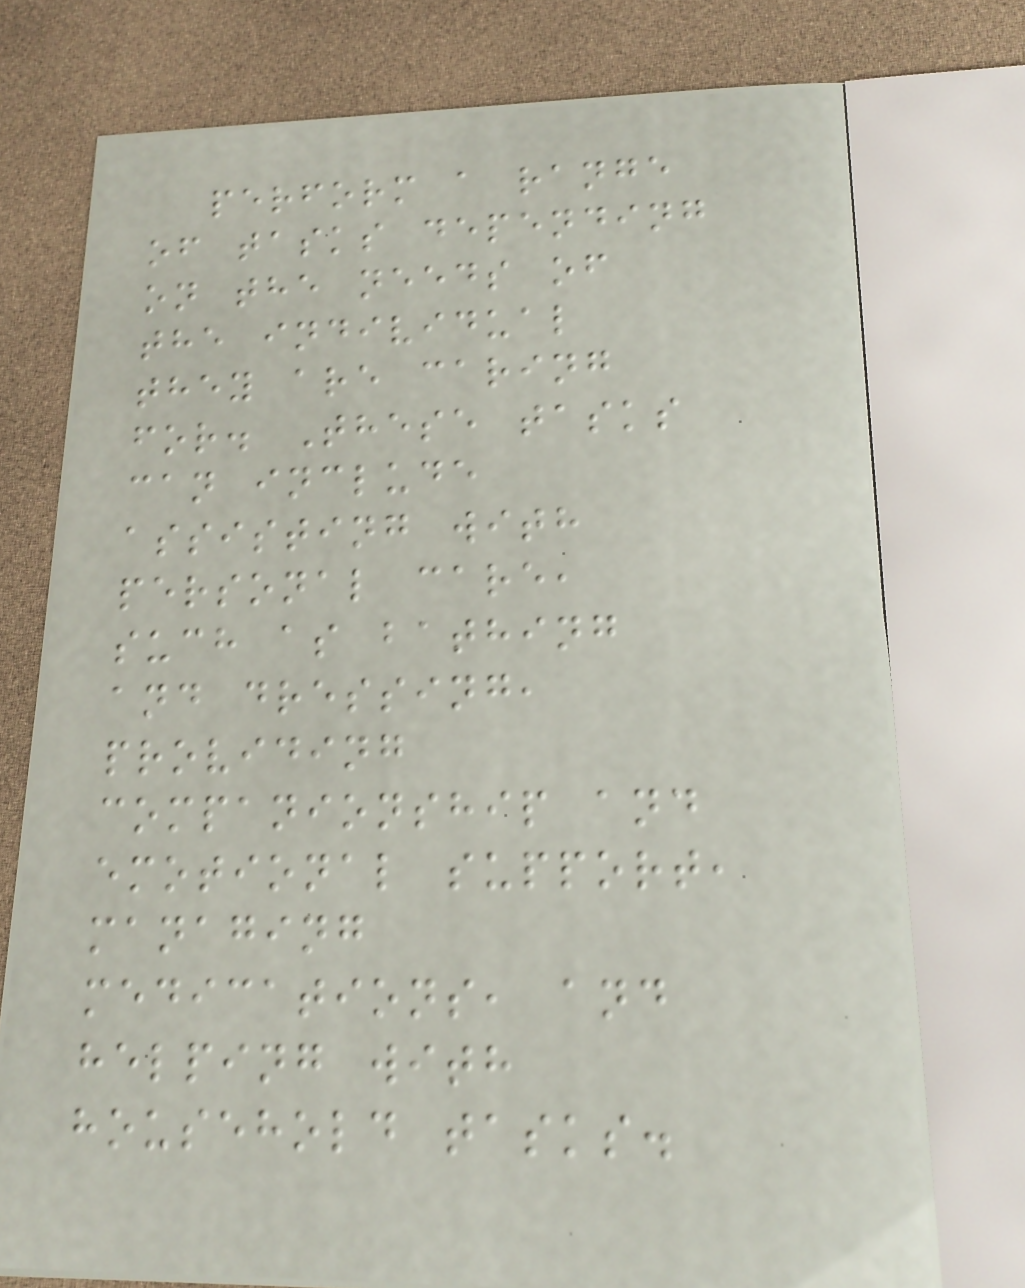perform a range
of tasks depending
on the needs of
the individual
they are caring
for. These tasks
can include
assisting with
personal care,
such as bathing
and dressing,
providing
companionship and
emotional support,
managing
medications, and
helping with
household tasks.
